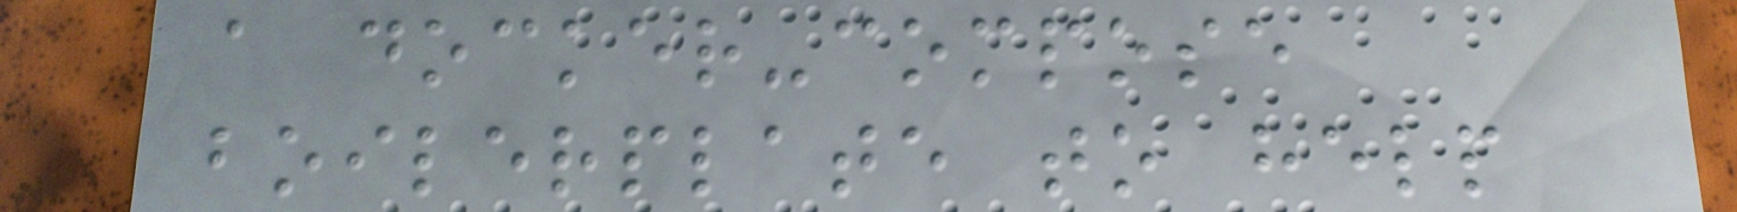a docker-compose
boilerplate to help
